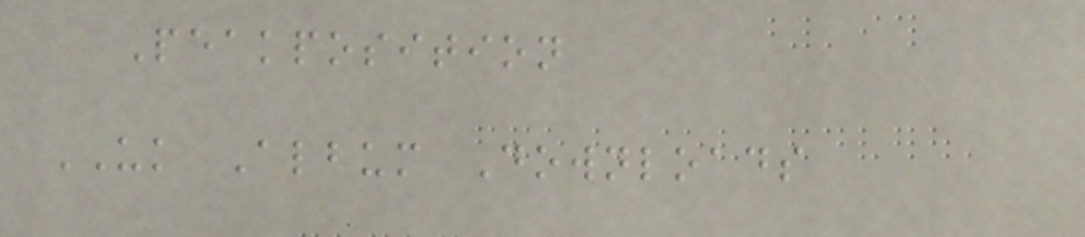Peakposition
UK Album Downloads
